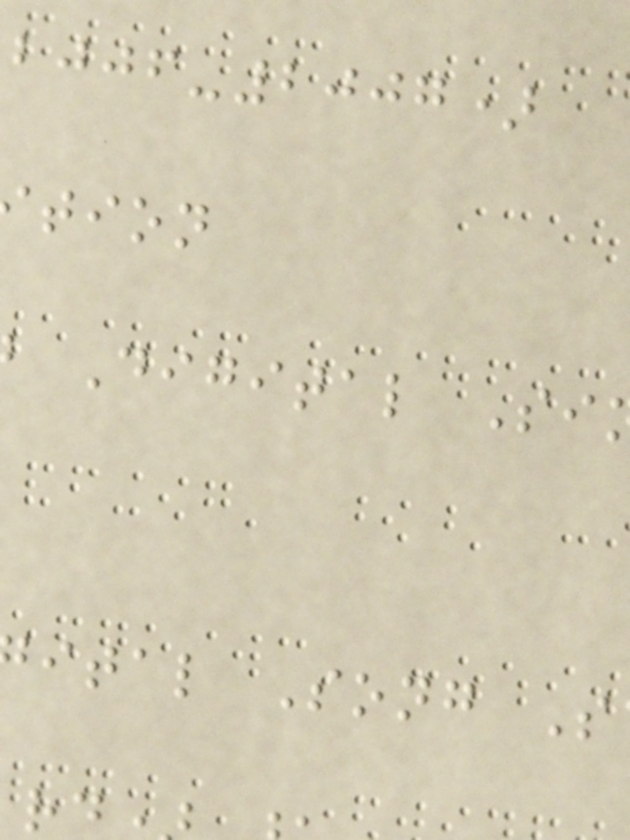-2007)
tion
Digital Si
ital Song S
